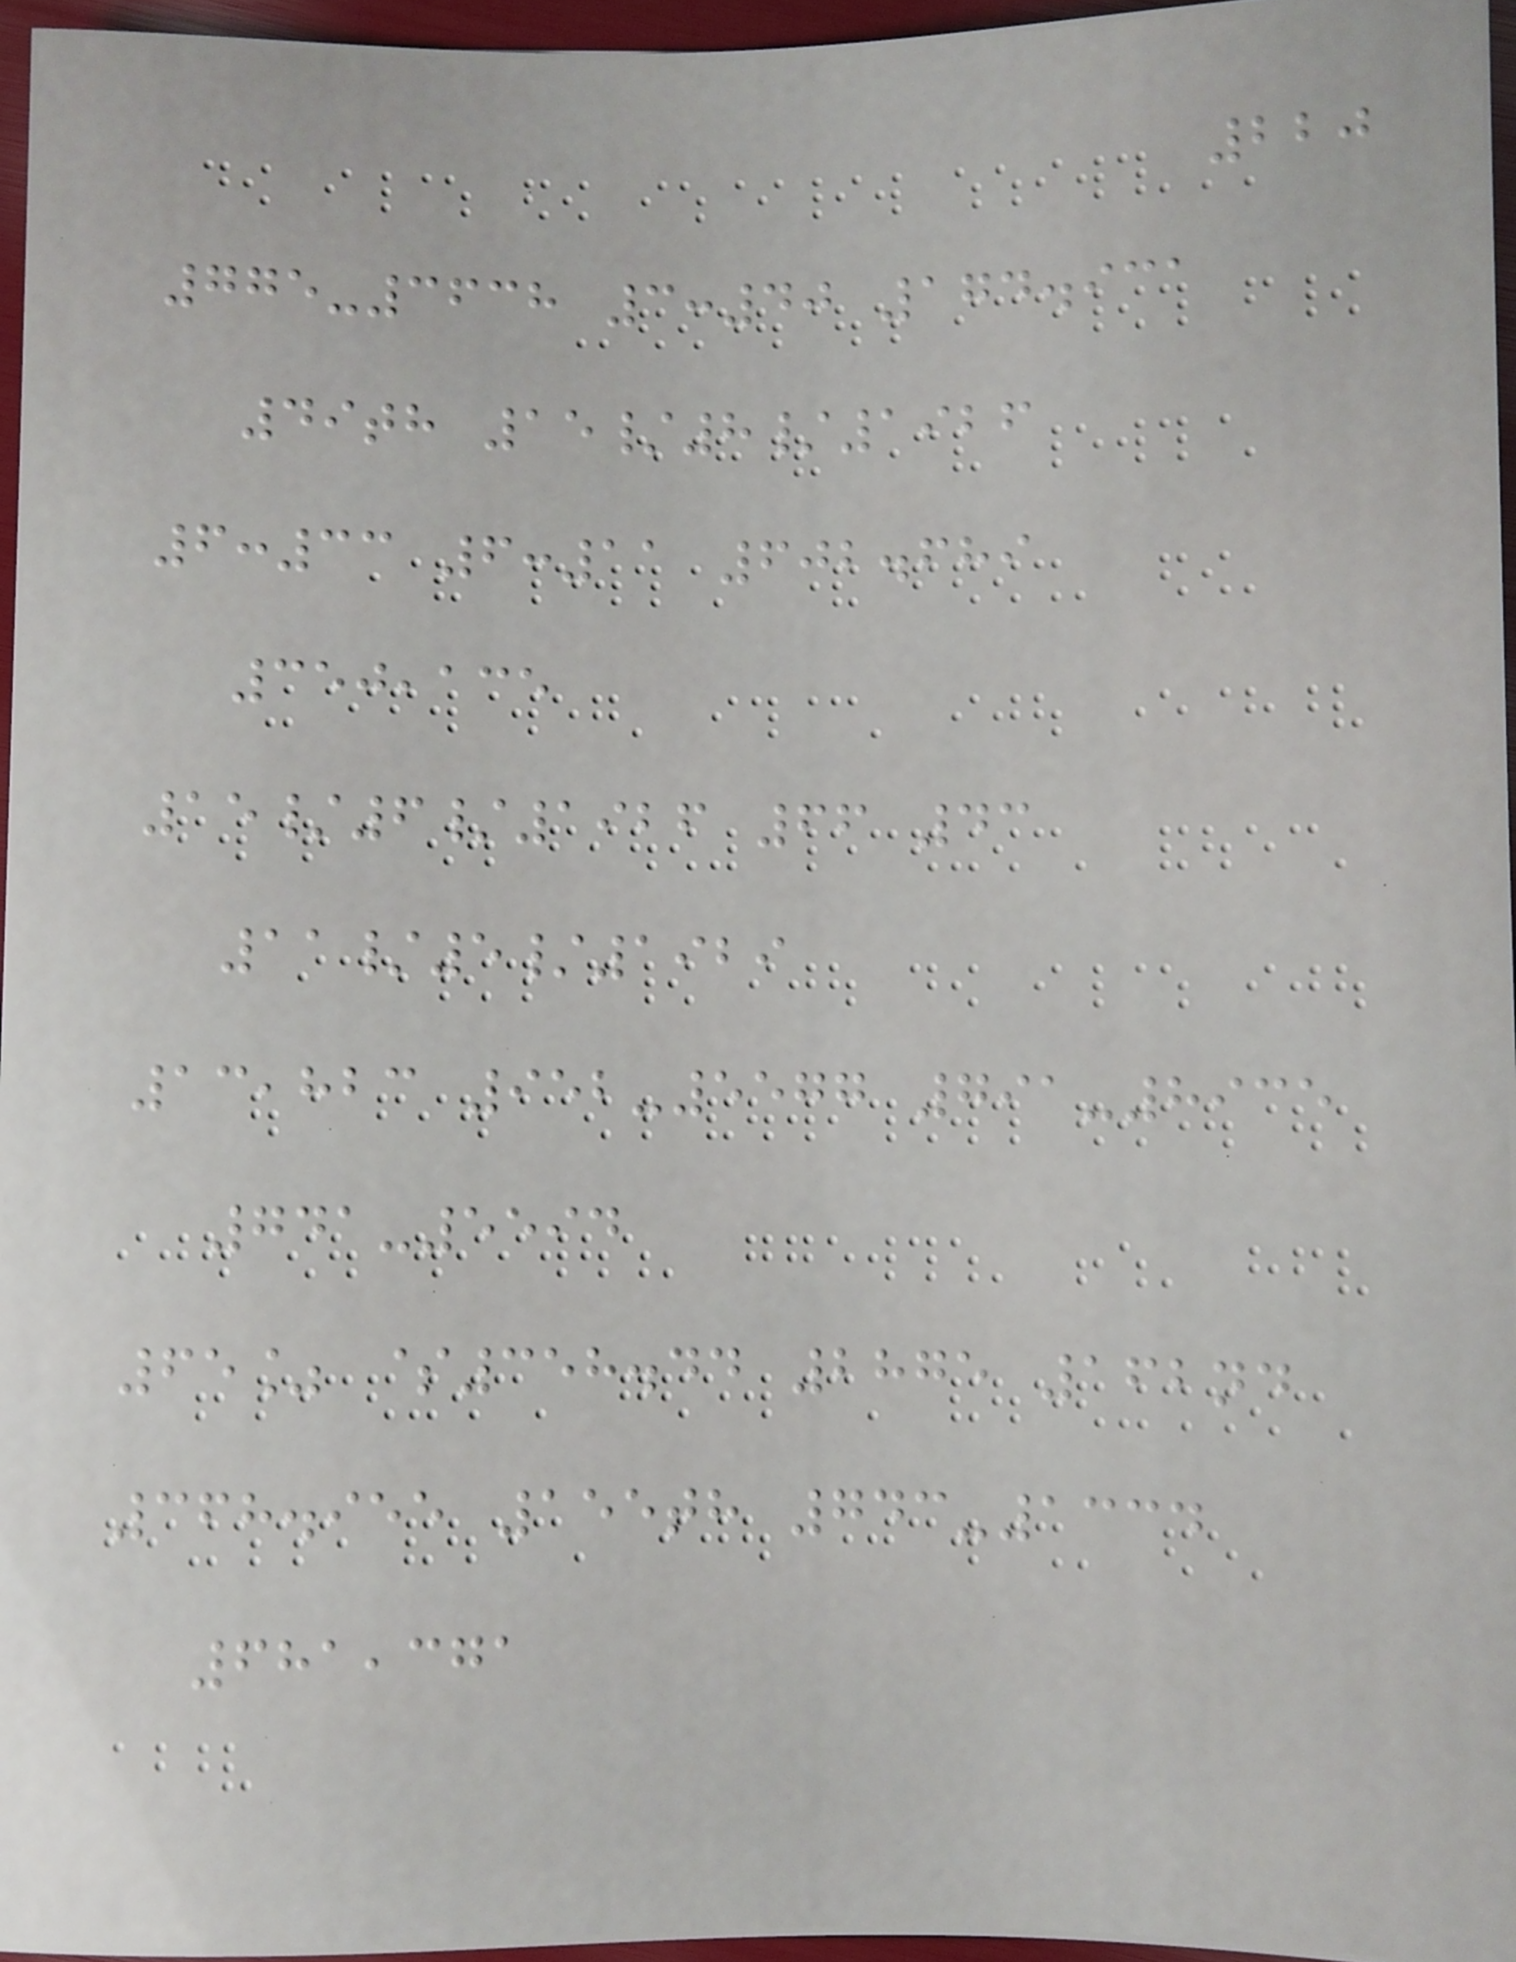220
775-3638 3:40 174.931
49th 15/8/1926
6:33 6:11 602.689
350,135
15/6/1926 66 43
11/5/1929
13,823 952-5577 791-8935
741-5594
65% $358.44 2875 162nd
368.955 155th 743-1334
681,371
